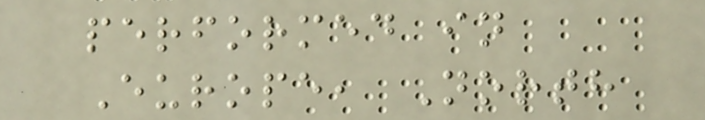performed in
Europe, North
